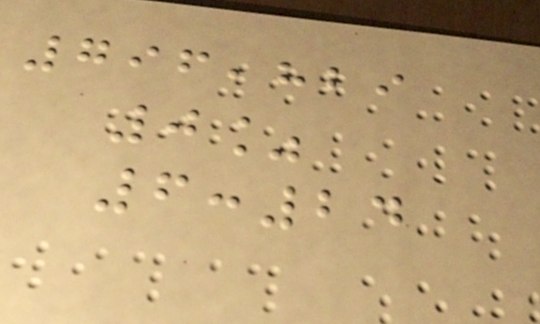796,829
0%
6:24
